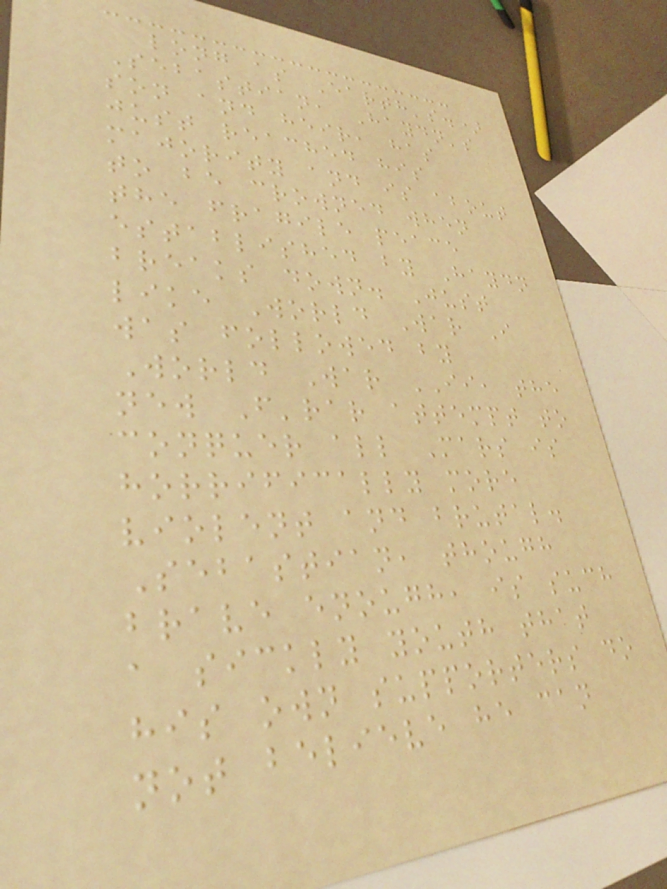long as Earth's.)
Sebastian, Haydn's
son and heir, has
just reached his
majority and is about
to be crowned when
the fragile peace
established by Haydn
breaks down. Just
like World War I
was followed by
World War II, the
new F'rar attempt to
conquer all Mars is
horrifically more
violent and brutal.
Sebastian, though
brave enough, is such
a sickly youth that
his own supporters do
not believe he can
